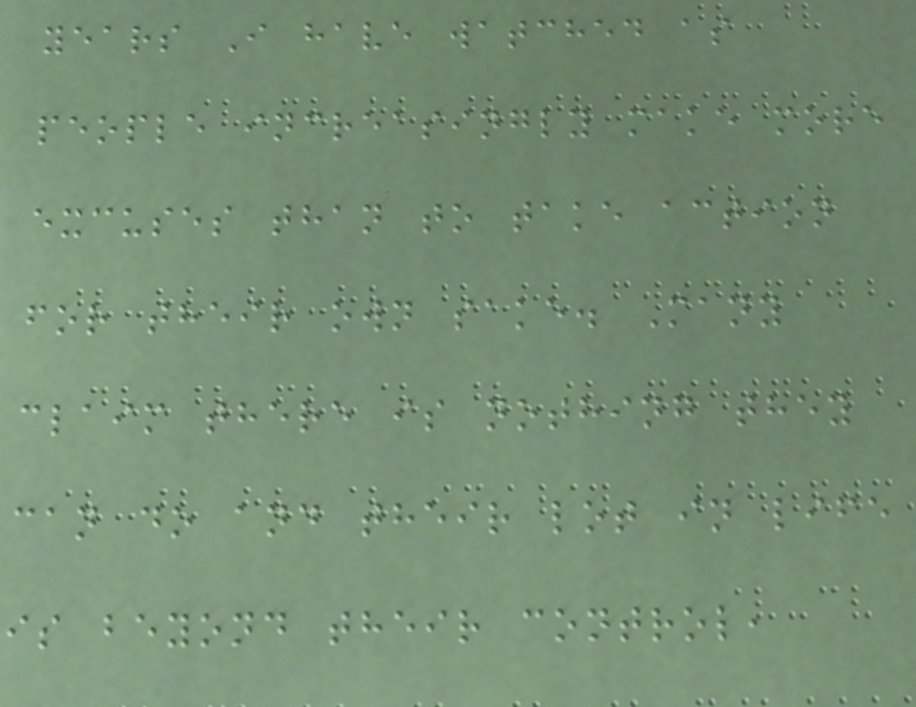years I have watched as
people increasingly make more
excuses than to take action
for their own sake. Many
claim there is nothing they
can do and their lot in life
is beyond their control,
